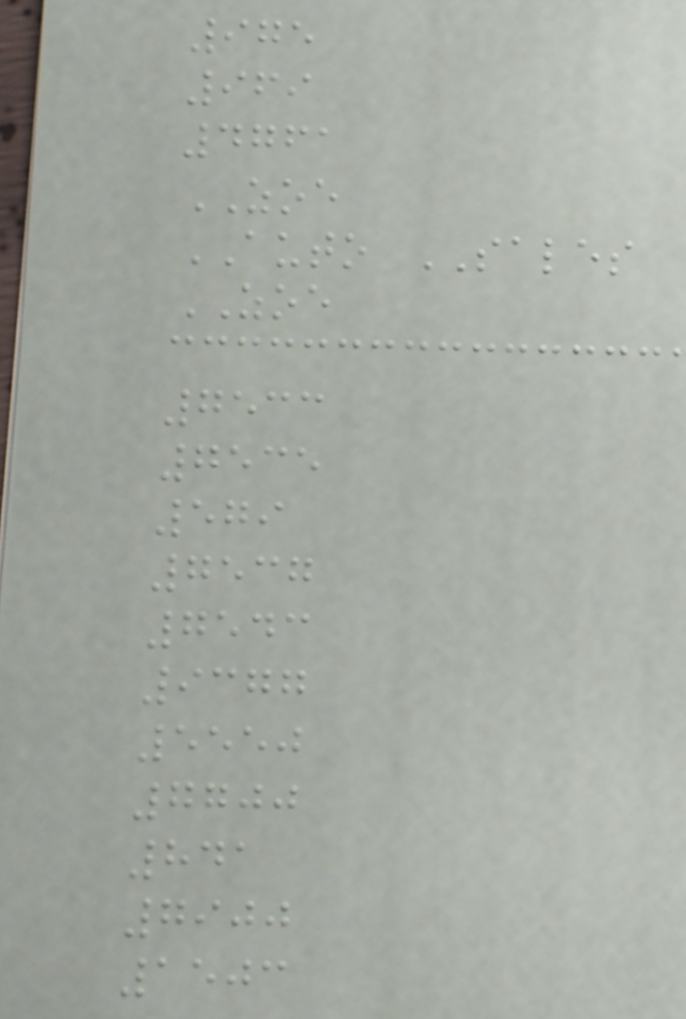975
969
4761
ZOE
AUTO SALES
ZOE
7533
7535
579
7537
7543
9377
5550
7700
841
7900
1503
